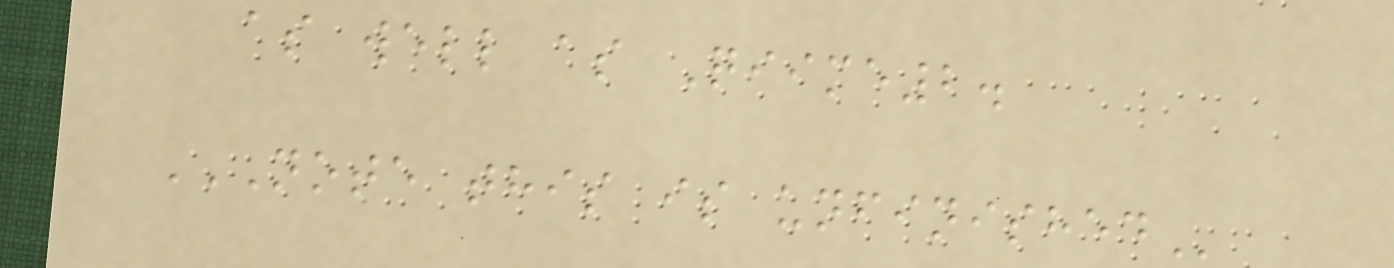as well as Qiime2.
NOTE THIS IS UNFINISHED
